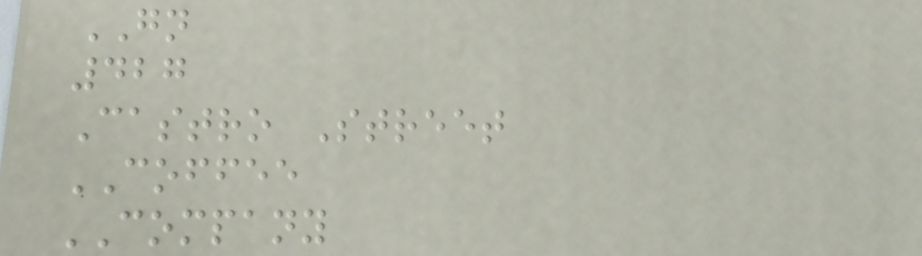GN
427
Castro Street
COFFEE
COMPANY
